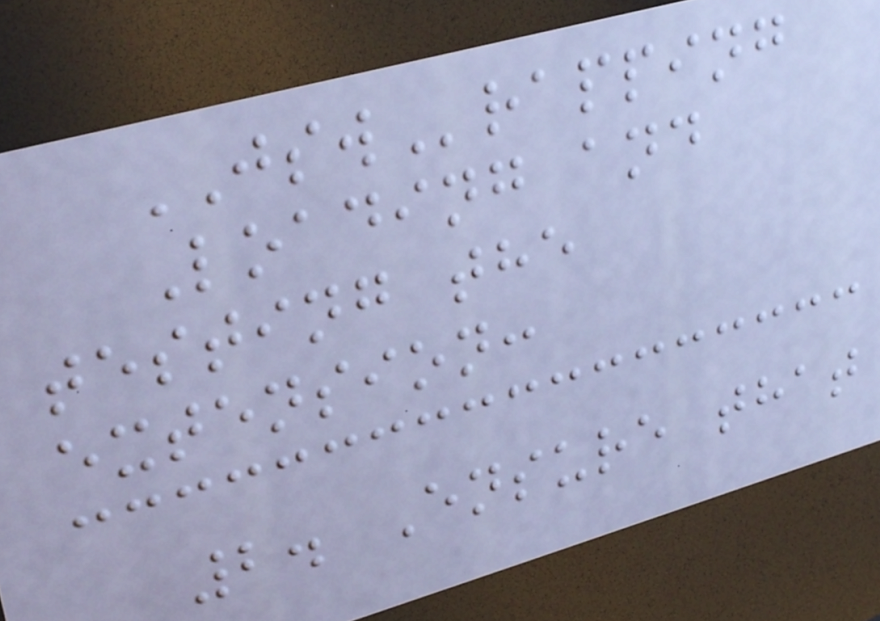JSWrapping
Loading and
testing the
extension:
2. Ensure that
